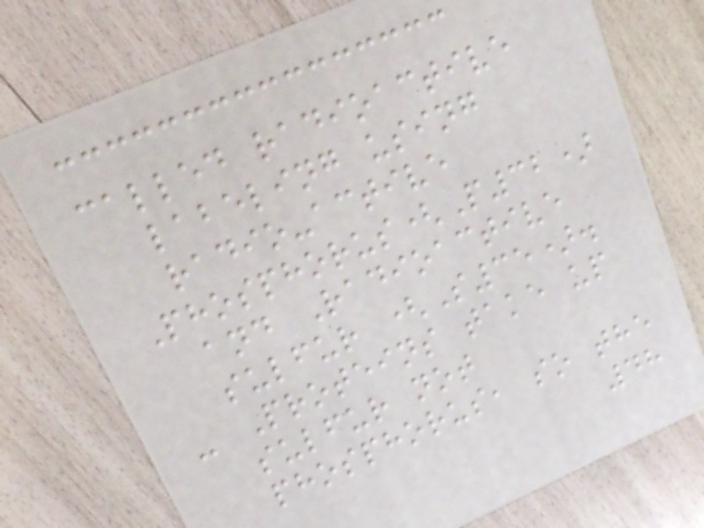called radioactive
labeling using
radio-active
Phosphorus(P32)
and Radioactive
sulfur (S35).
- Proteins take up
sulfur not
phosphorus, so the
48
